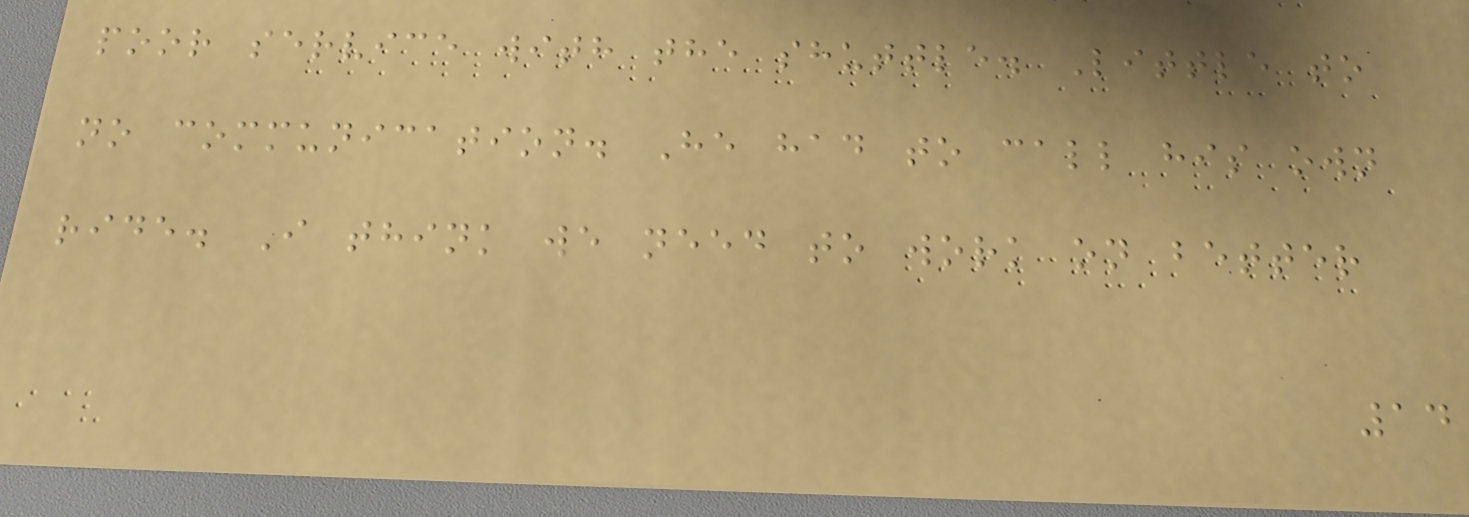poor service with the shuttle. Little to
no communication. He had to call his own
ride. I think we need to work on better
14
